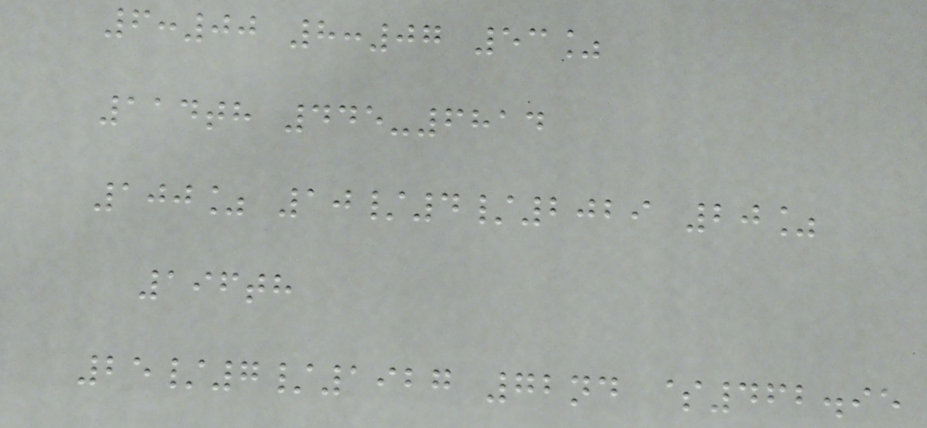6:00 8:07 53%
114th 445-6814
100% 10/4/2029 20%
196th
25/7/1927 72nd $462.95
